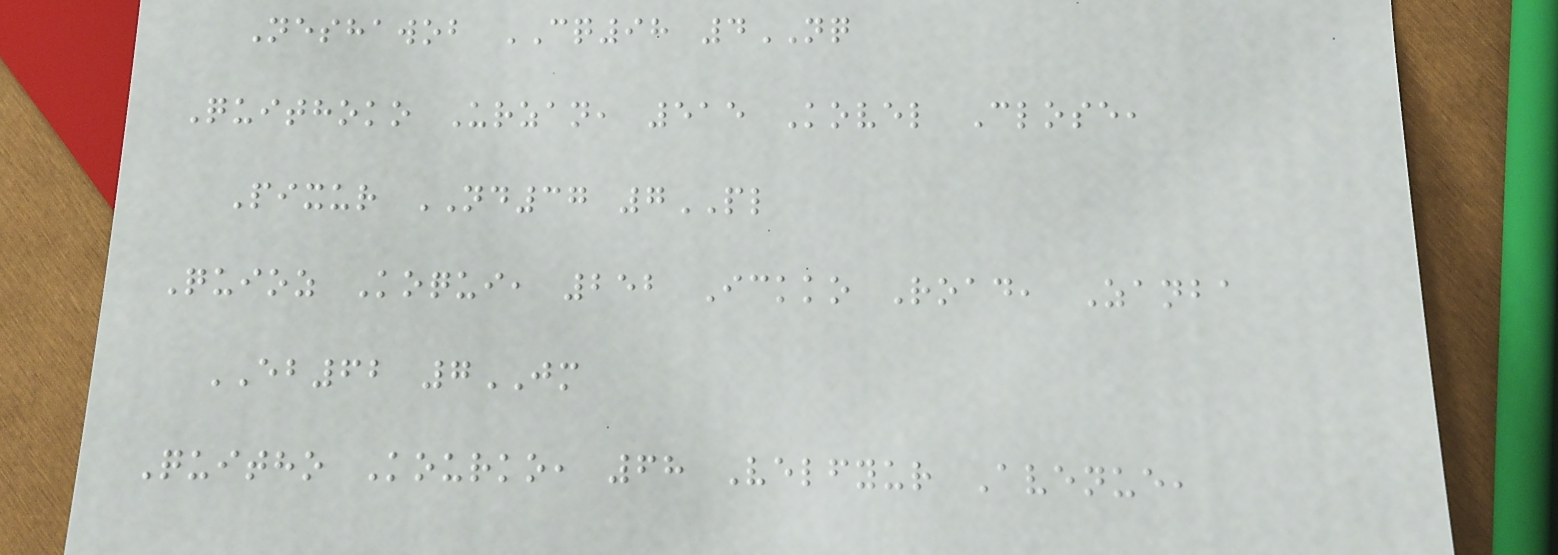Neshawob CQ98 4NQ
Quithoko Urzan, 515 Kovel Close,
Pixur ND37 7PL
Quioz Koqui, 252 Ickko Road, Zanba
EB62 7JM
Quitho Kourko, 68 Velfyur Avenue,
